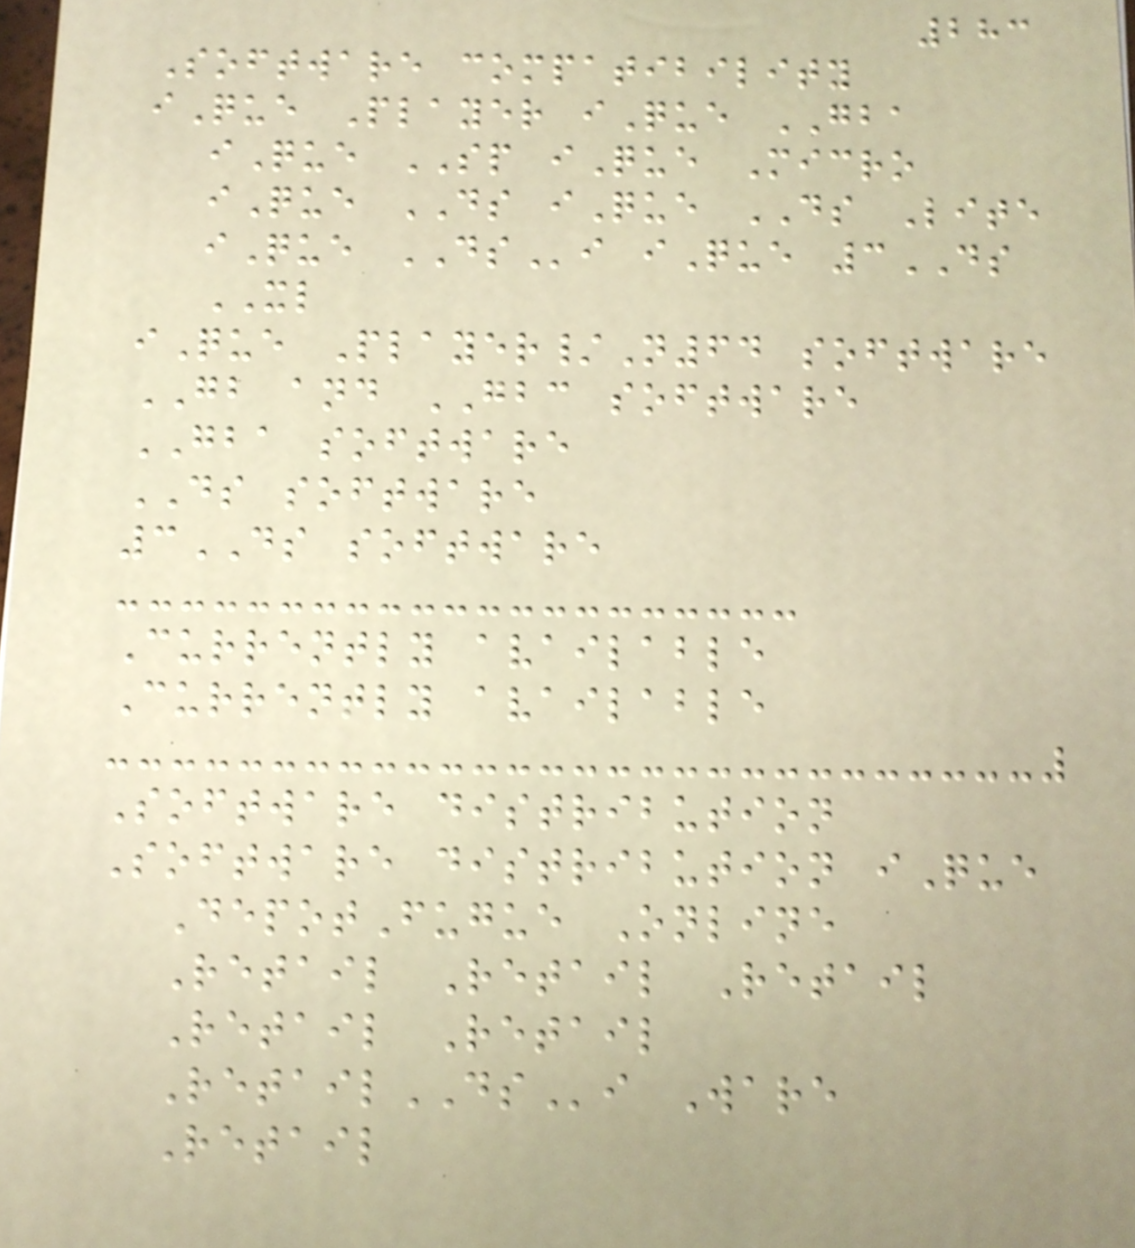283
Software compatibility
iQue Player iQue GBA
iQue SP iQue Micro
iQue DS iQue DS Lite
iQue DSi iQue 3DS
XL
iQue Player/N64 software
GB and GBC software
GBA software
DS software
3DS software
Currently available
Currently available
Software distribution
Software distribution iQue
DepotFugue Online
Retail Retail Retail
Retail Retail
RetailDSi Ware
Retail
